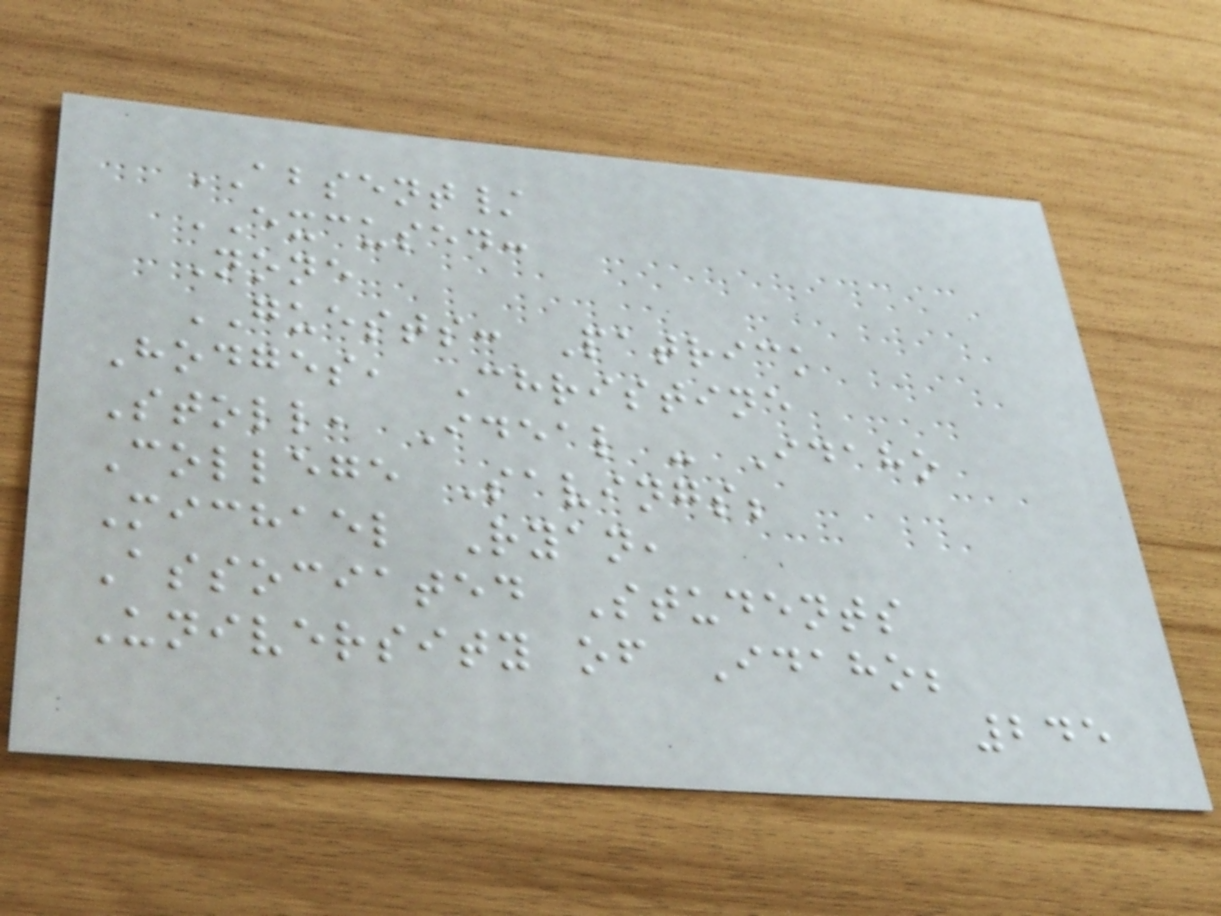ABSENT/
EXCUSED:
None
GUESTS: Patrick
Hodges, Christine
Stoll, Ideal - Idaho
College Savings;
Michael Ryan,
Associated Students
University of Idaho;
245
